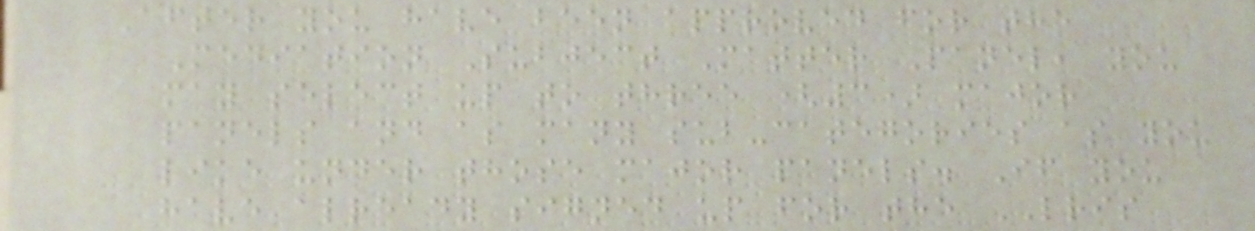After you have been approved for the
Mediation Subject Matter Panel, you
may select up to three (3) major
panels and as many sub-categories as you
like under those major panels. If you
have already signed up for the LRIS
